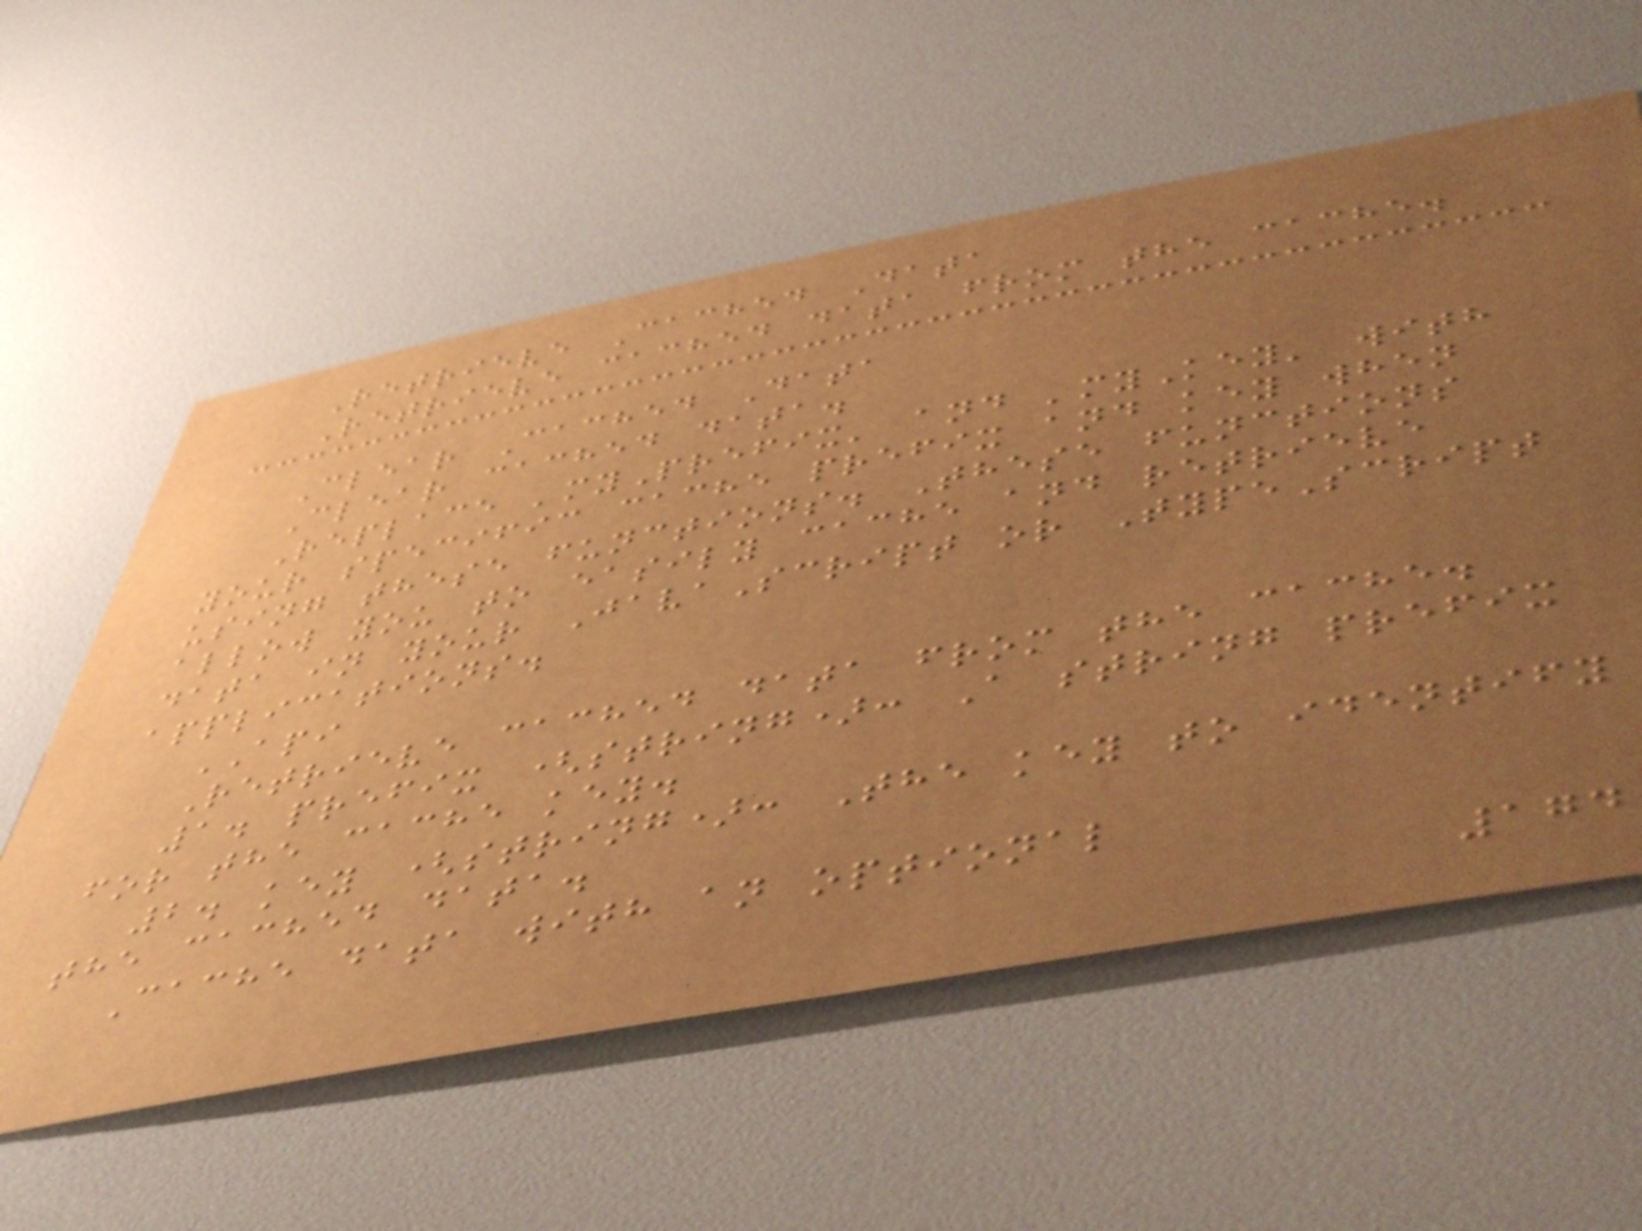Retrieve Cached Data
Retrieve cached data from the cache.
Clear Cached Data
Clear cached data.
Replace 'myPrefix' and 'myKey' with
your specific cache prefix and key when
using these functions. These functions
allow you to easily cache and retrieve
data in your JavaScript or TypeScript
applications.
API
Retrieve cached data from the cache.
1. prefix (string): A string prefix
for the cache key.
2. key (string): The key to identify
the cached data.
Cache data with an optional
174
